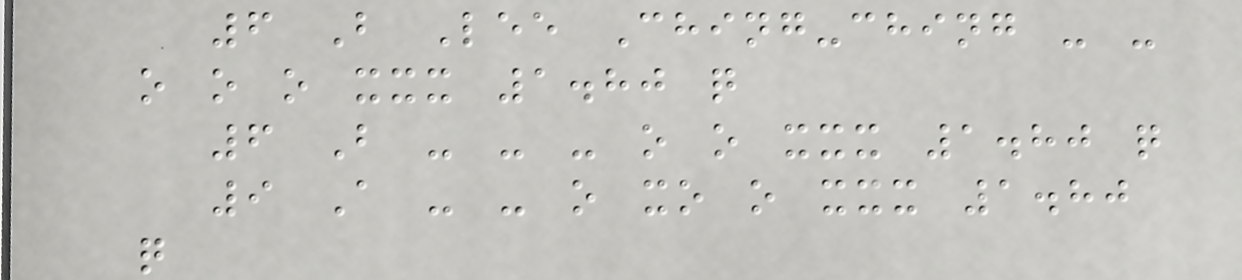6 B Lee Ching-ching - -
o o o xxx 1.80 q
6 B - - - o o xxx 1.80 q
9 A - - o xo o xxx 1.80
q
